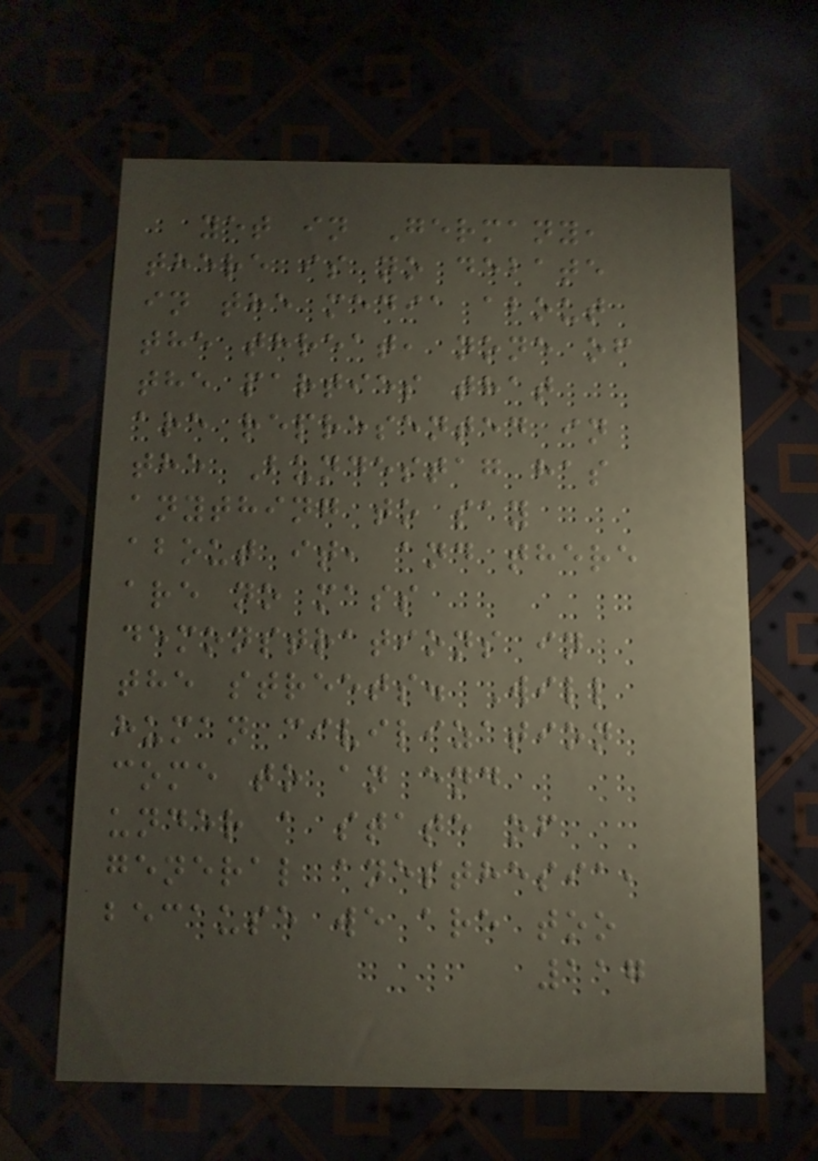yet in Germany,
there is no debate
in the media about
the threat, none of
the parties that
are represented in
the Bundestag has
anything to say
about it, and there
are no mass
demonstrations in
the streets. Will
human civilization
come to an end
under a state of
general anesthesia,
because we are too
117
